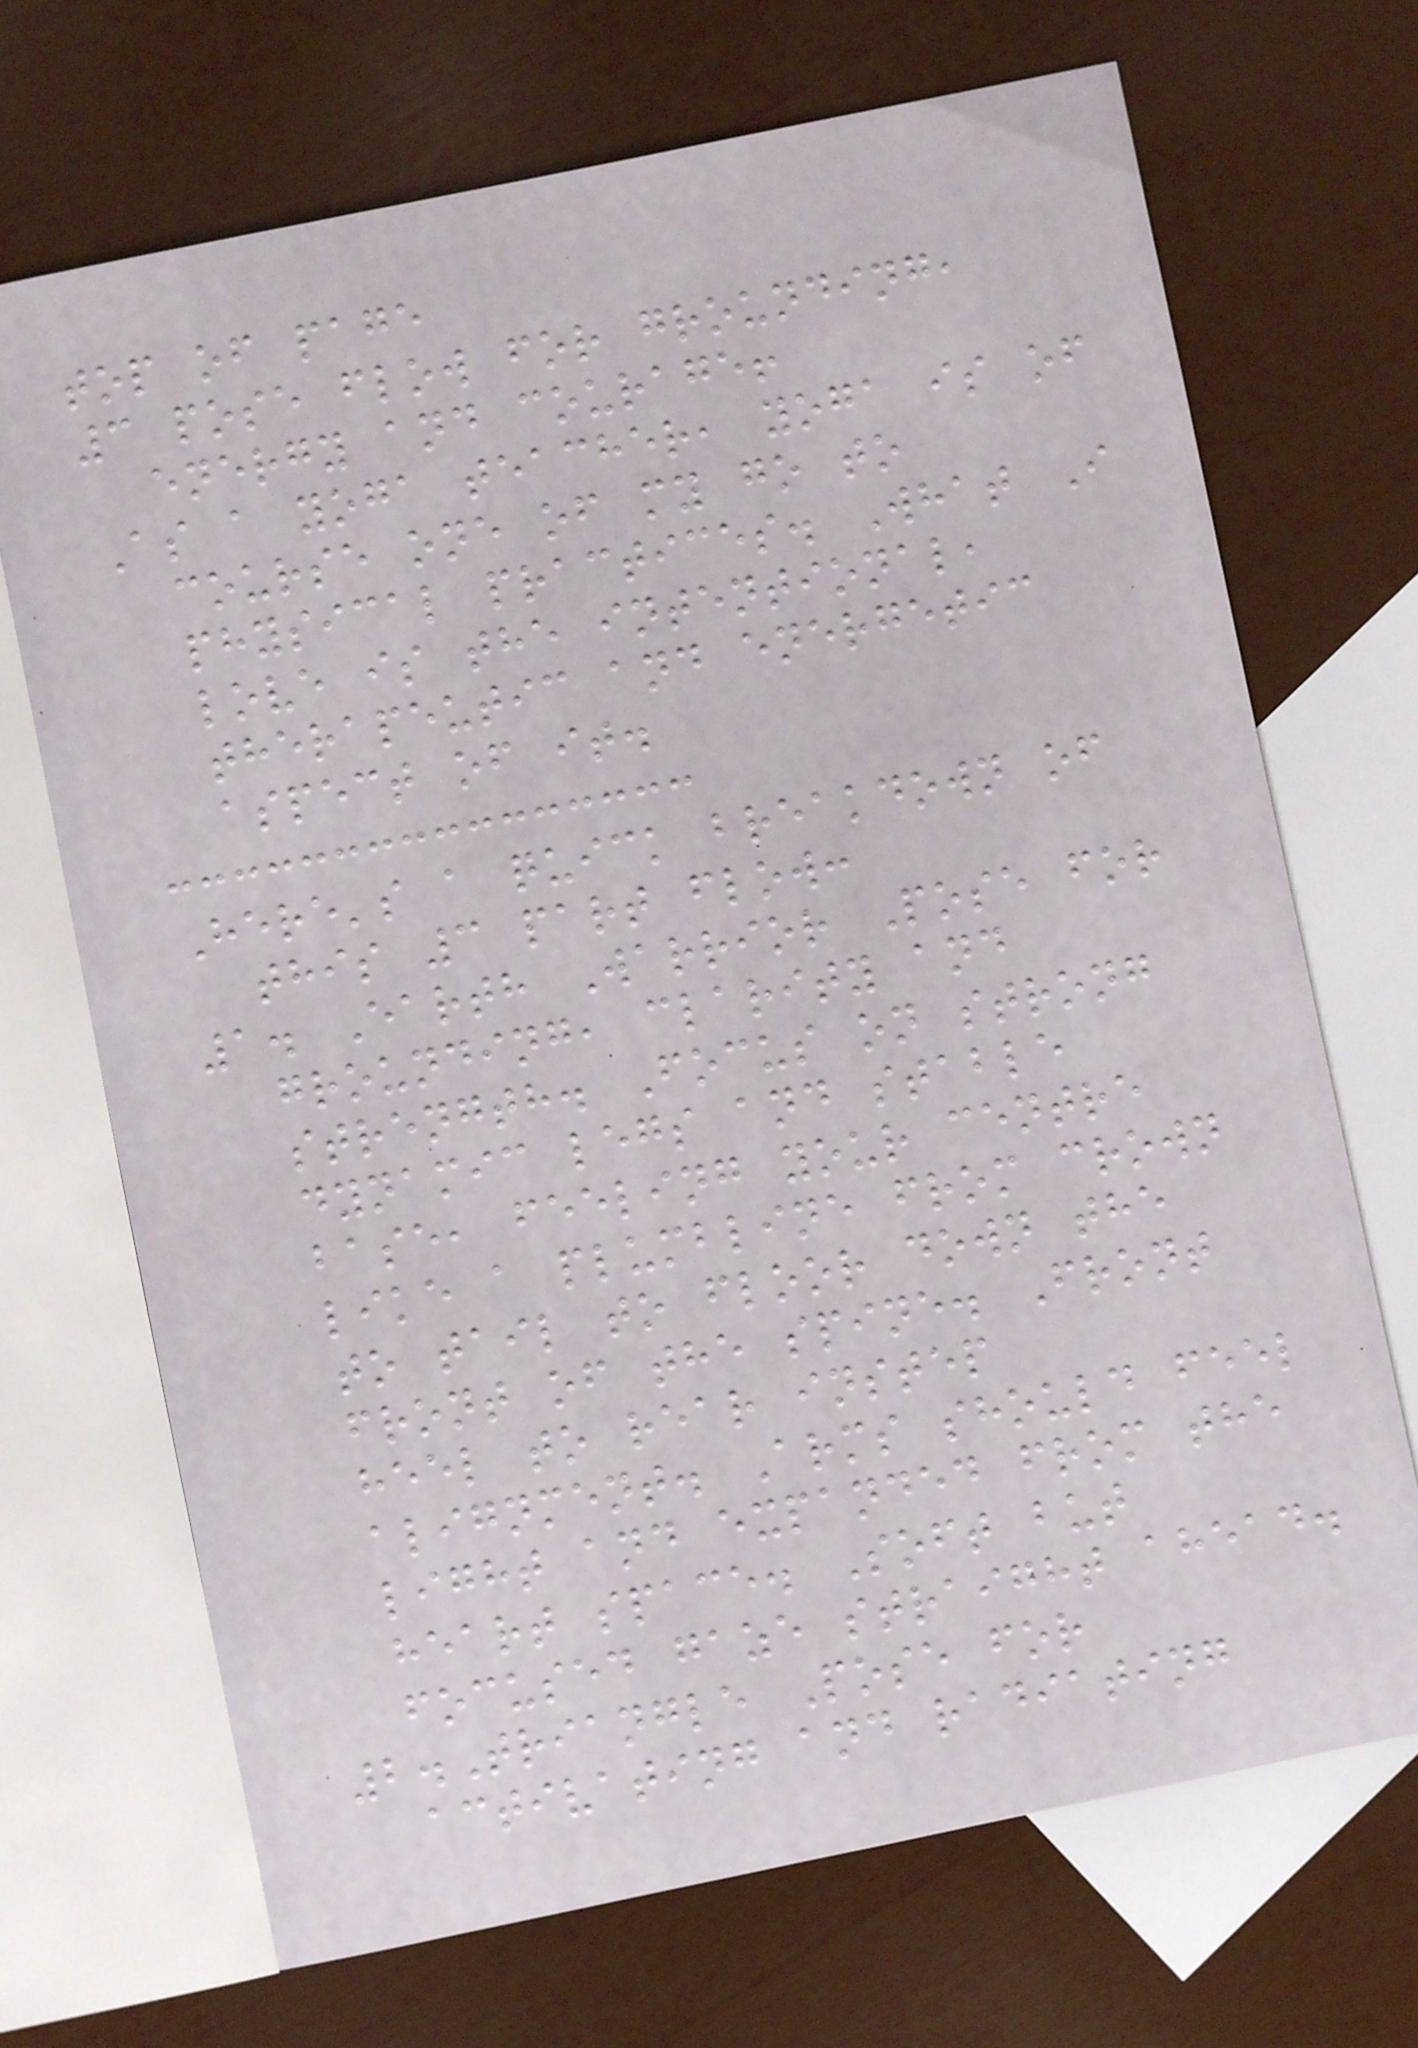top of page
3 pose flow for grounding,
energy and courage!
As a yoga teacher, yoga is of
course one of my go to
physical practices. What I
love is the intentional,
therapeutic and energetic
aspect of it.
Here's a quick breakdown of
this 3 part flow:
1. Earth Warrior Pose for
grounding, clarity and
strength. Focus on strong
dynamic legs and stable
base, feeling your centre
like a plumbline from crown
to tail to floor down the
front of the spine. Front
heel to rear instep
alignment. Arms should feel
light and expanded from the
heart space. Soft but
focused gaze straight ahead.
2.Triangle Pose for
activating and radiating
